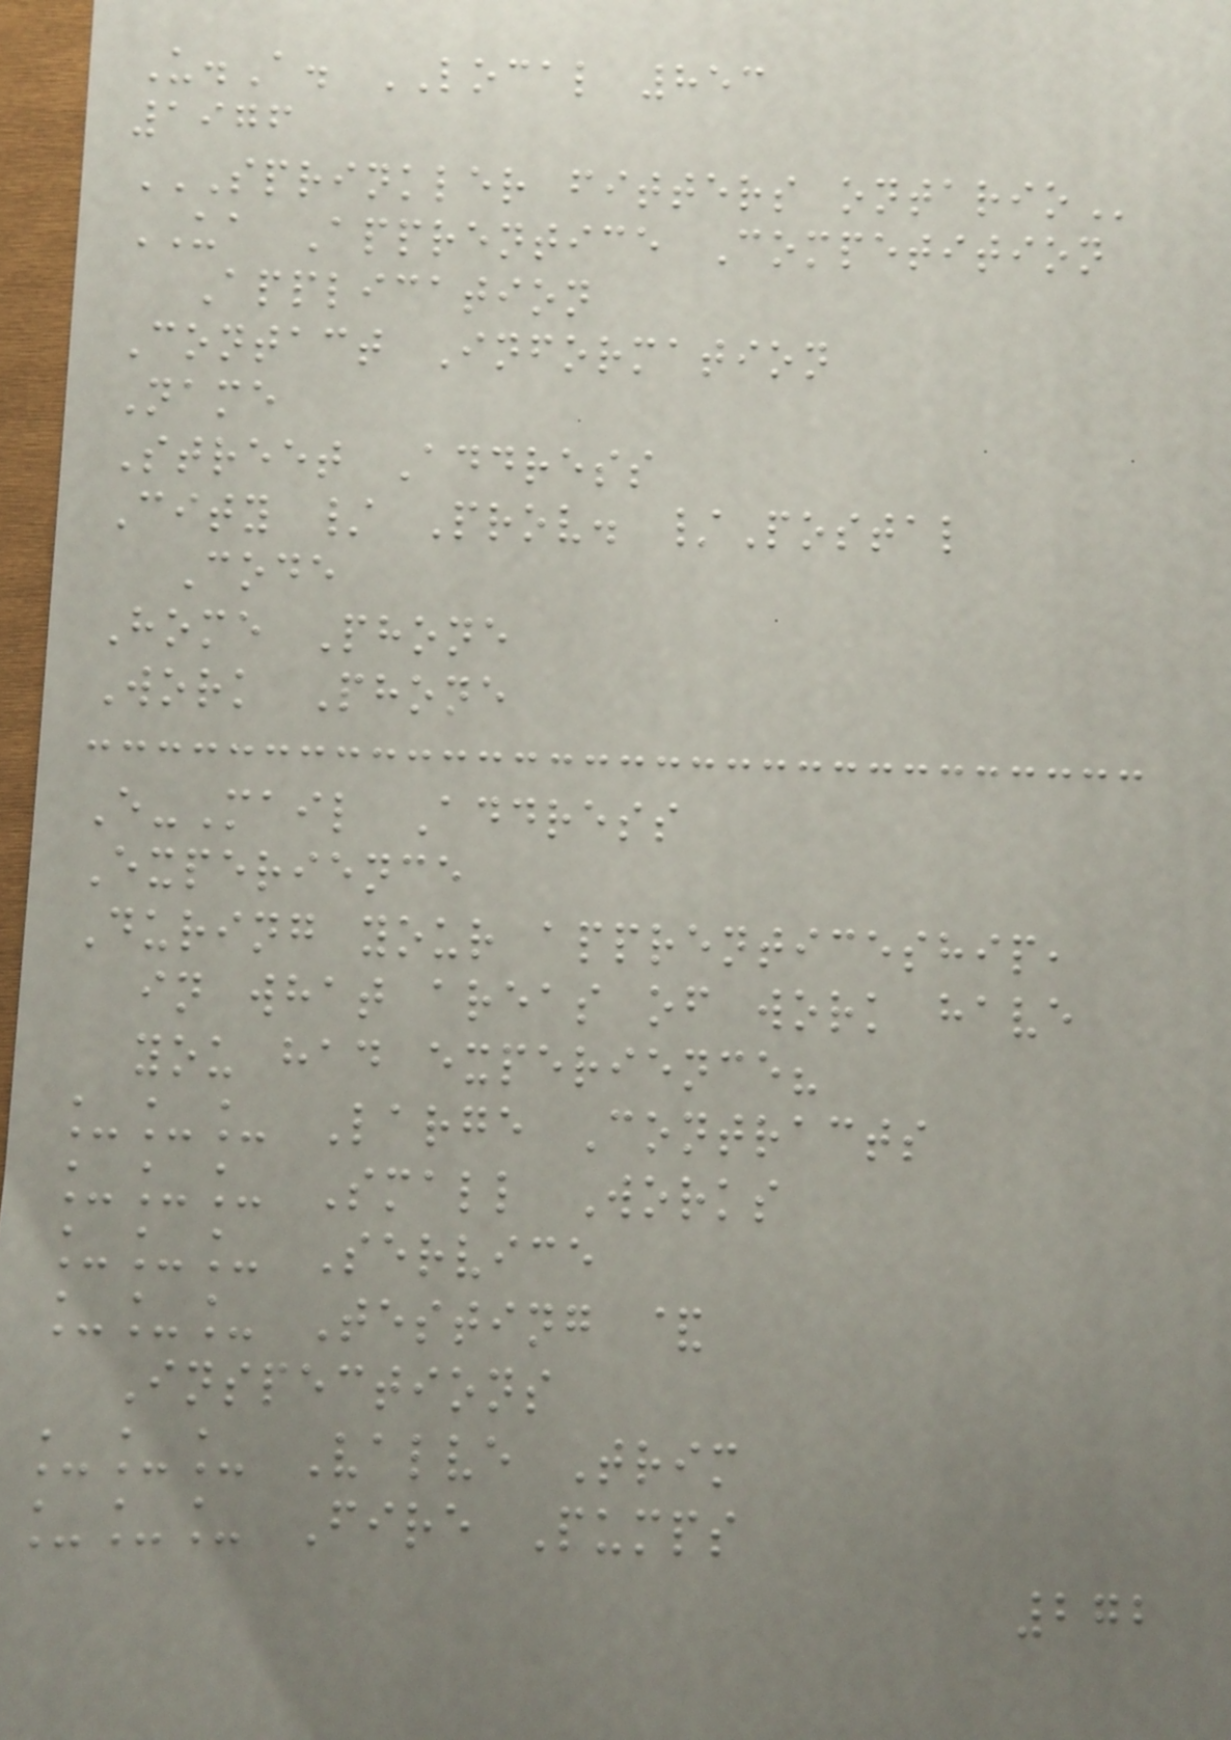U.A. LOCAL 853
1976
SPRINKLER FITTERS ONTARIO
UA Apprentice Competition
Application
Contact Information
Name
Street Address
City / Prov. /Postal
Code
Home Phone
Work Phone
E-Mail Address
Experience
During your apprenticeship,
in what areas of work have
you had experience?
___ Large Contracts
___ Small Works
___ Service
___ Testing &
Inspections
___ Valve Trim
___ Fire Pumps
272
